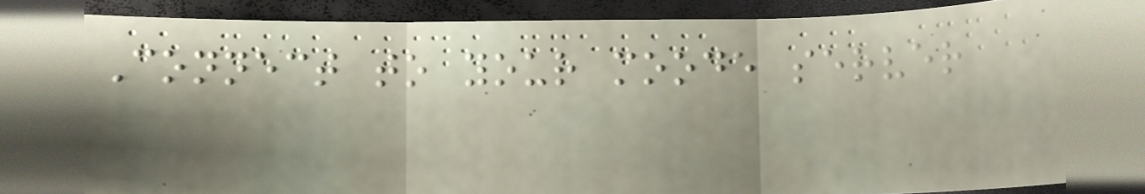Connect to your moode server
